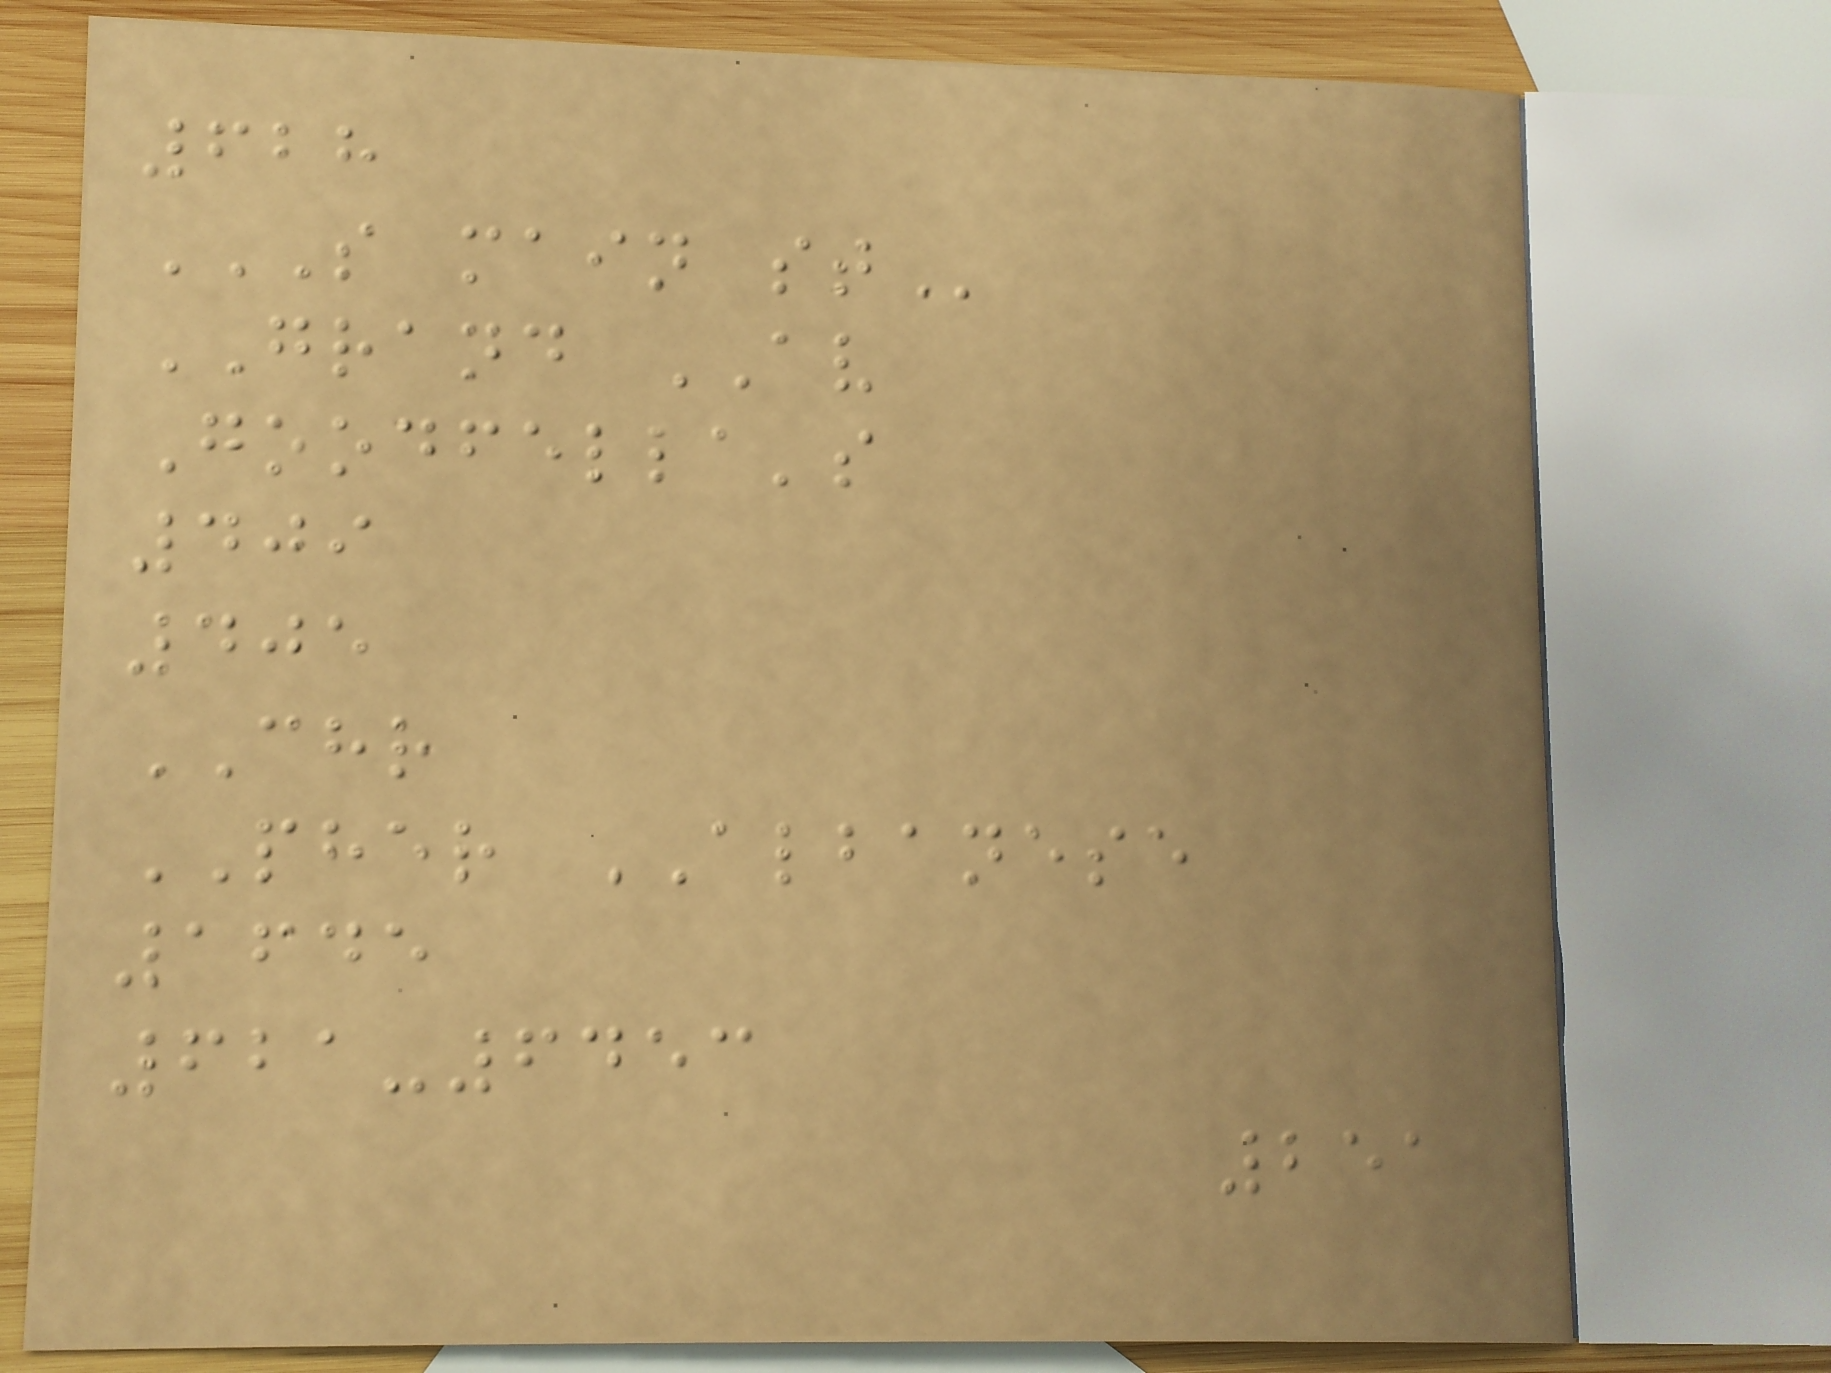628
S MAIN ST
GRAND AV
Goodfella's
409
405
CHR
PHER ALBANESE
1645
621-6453
251
